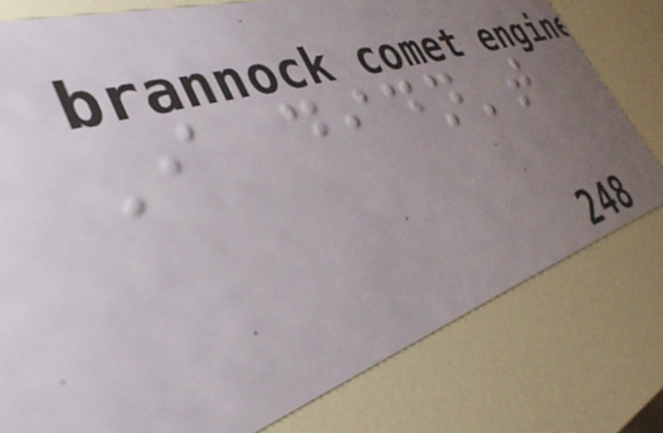I didn't
